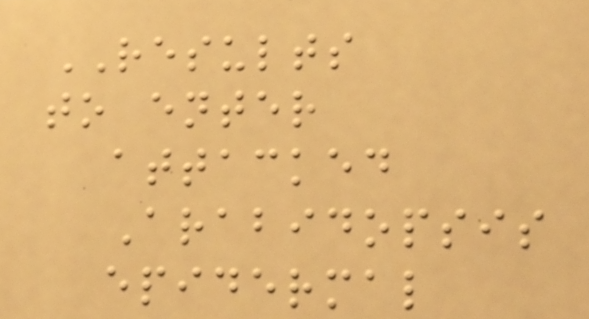RESULTS
to enter
attacked
Arabidopsis
epidermal
